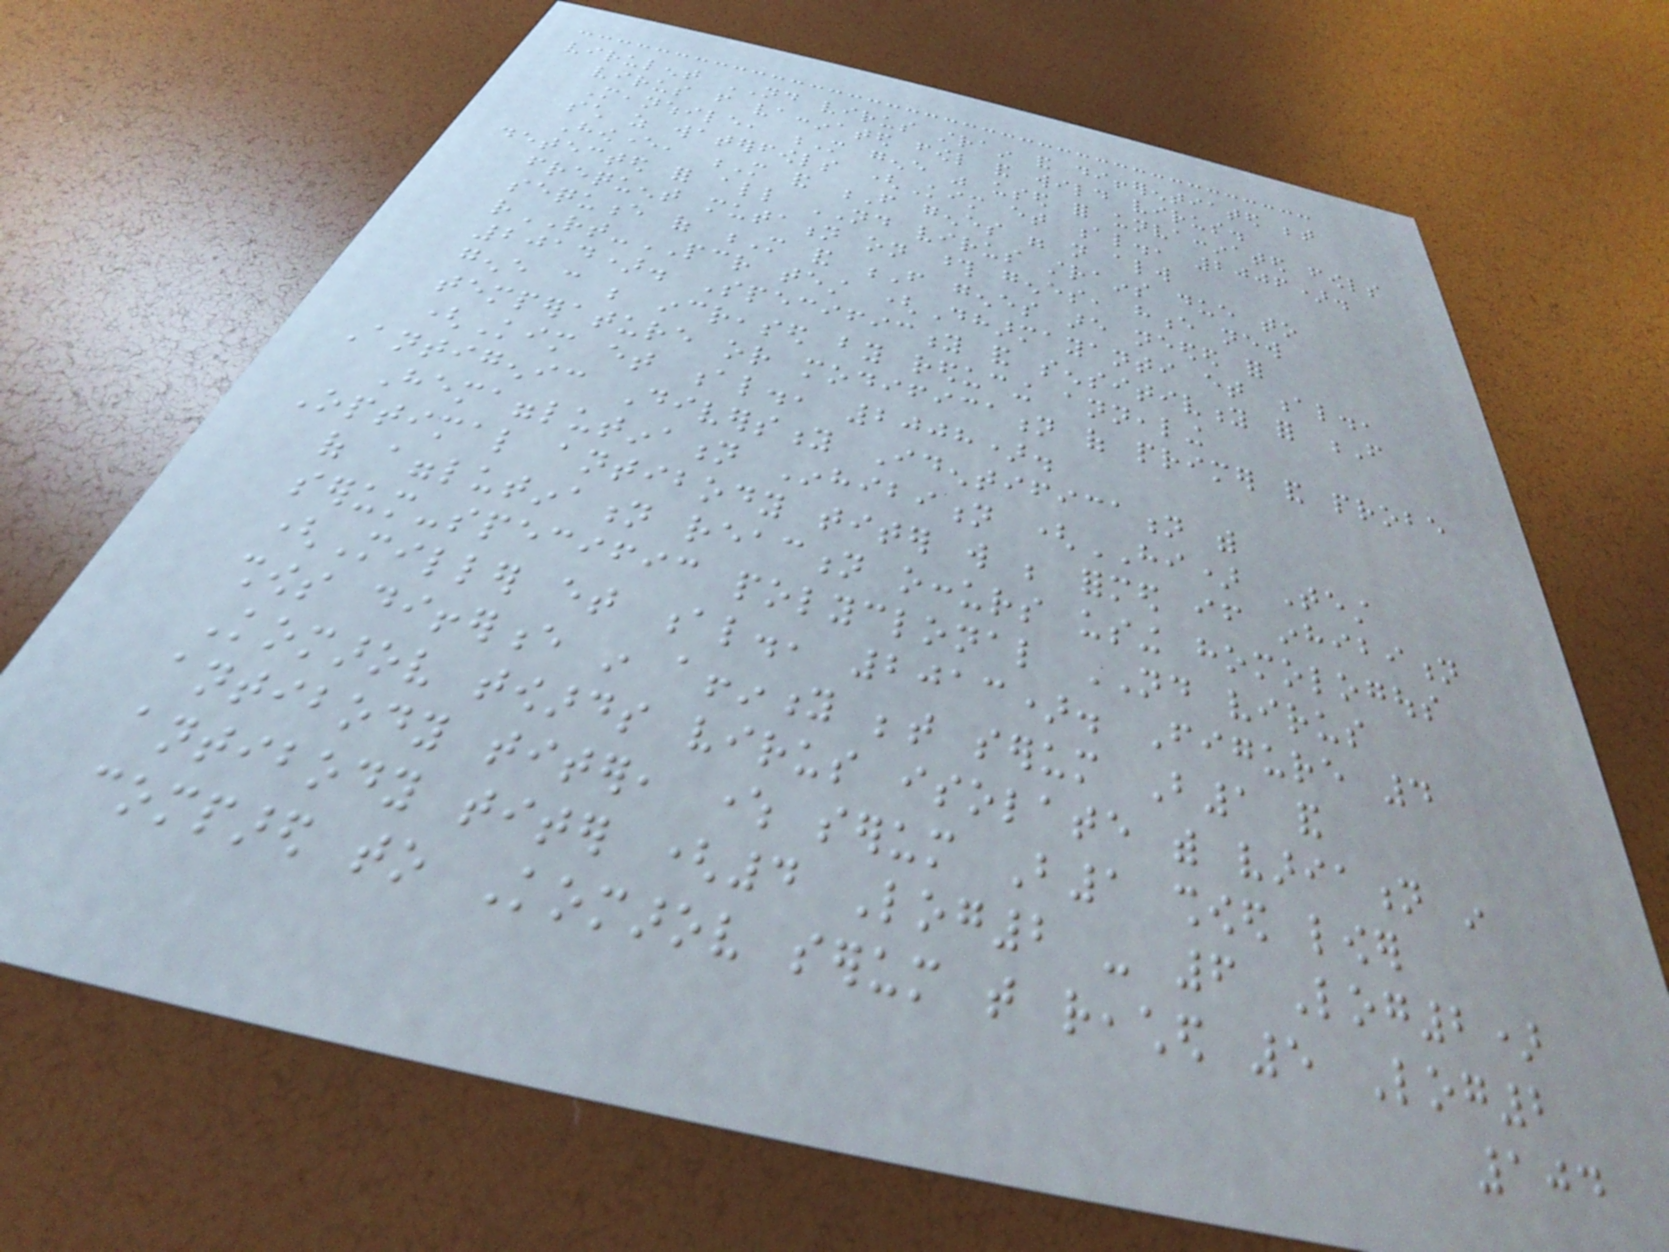virulent ND virus strain and differentiated between
virus from vaccinated fowl and wild virus.
Meanwhile, M gene was used for unvaccinated fowls
such as waterfowls (Kim et al., 2006).
However, M and F genes were not always
detected for all ND virus strains due to
frequent mutation on those genes, hence new
sequence of M and F genes are needed for
rRT-PCR test (Dharmayanti et al.,
2014). Specificity and sensitivity for F
gene can be increased by reducing annealing
temperature or modification of primer and probe
(Kim et al., 2008).
Antigenic Diversity Identification with
Hemagglutination Inhibition (HI) Test
Optimal antibody titer will be formed if inhibition
of agglutination reaction occurs using homologous
serum-specific polyclonal ND virus
(Miller et al., 2013). Figure 4
shows difference in affinity between serum B1 and
Komarov towards virus isolate with variation in
antibody titer, where serum B1 showed lower
antibody titer (4 Log2 - 6 Log2)
compared to Komarov serum that reached 5 Log2
104
